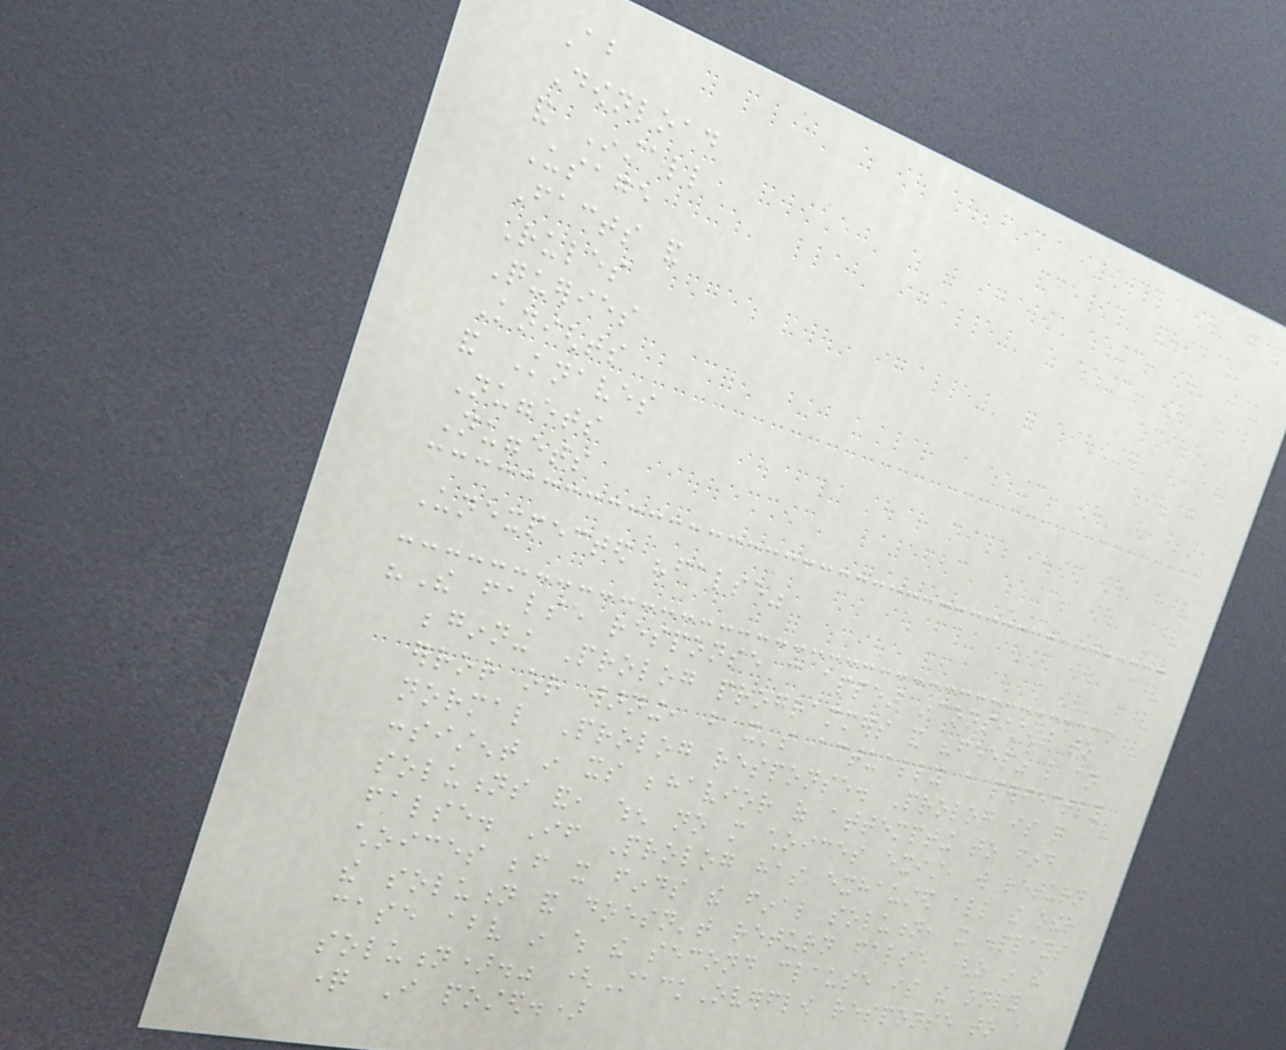About
Download
and Install
Usage
Facts and
Rules
Queries
Knights
and Knaves
Nuggets
Nuggets
Unexpected "false"
"The false response can appear inconsistent to
beginning Prolog programmers and "feel" like an
error or warning, but it's actually a perfectly
normal Prolog response. Prolog is quite
consistent in its behavior of attempting to find
solutions and, when no more choices exist, will return
false. If Prolog has exhausted all the other
choices before it finds the final solution, it displays
the solution and doesn't return false (as in the
case above in which the second clause is the only
solution)." (StackOverflow response to a
question I posted.)
